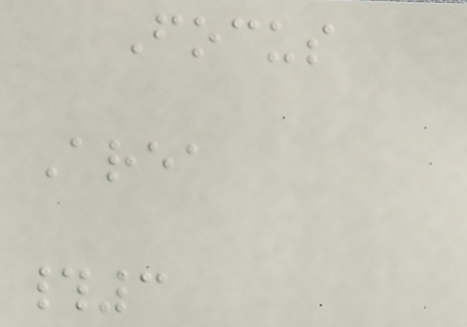Focus
Area
#3
